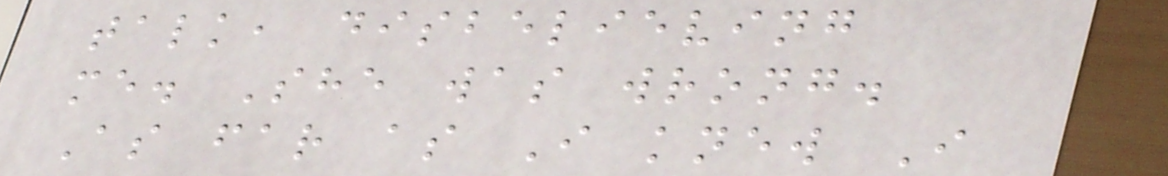talk, disbelieving
me. She was wrong.
As far as I knew I
